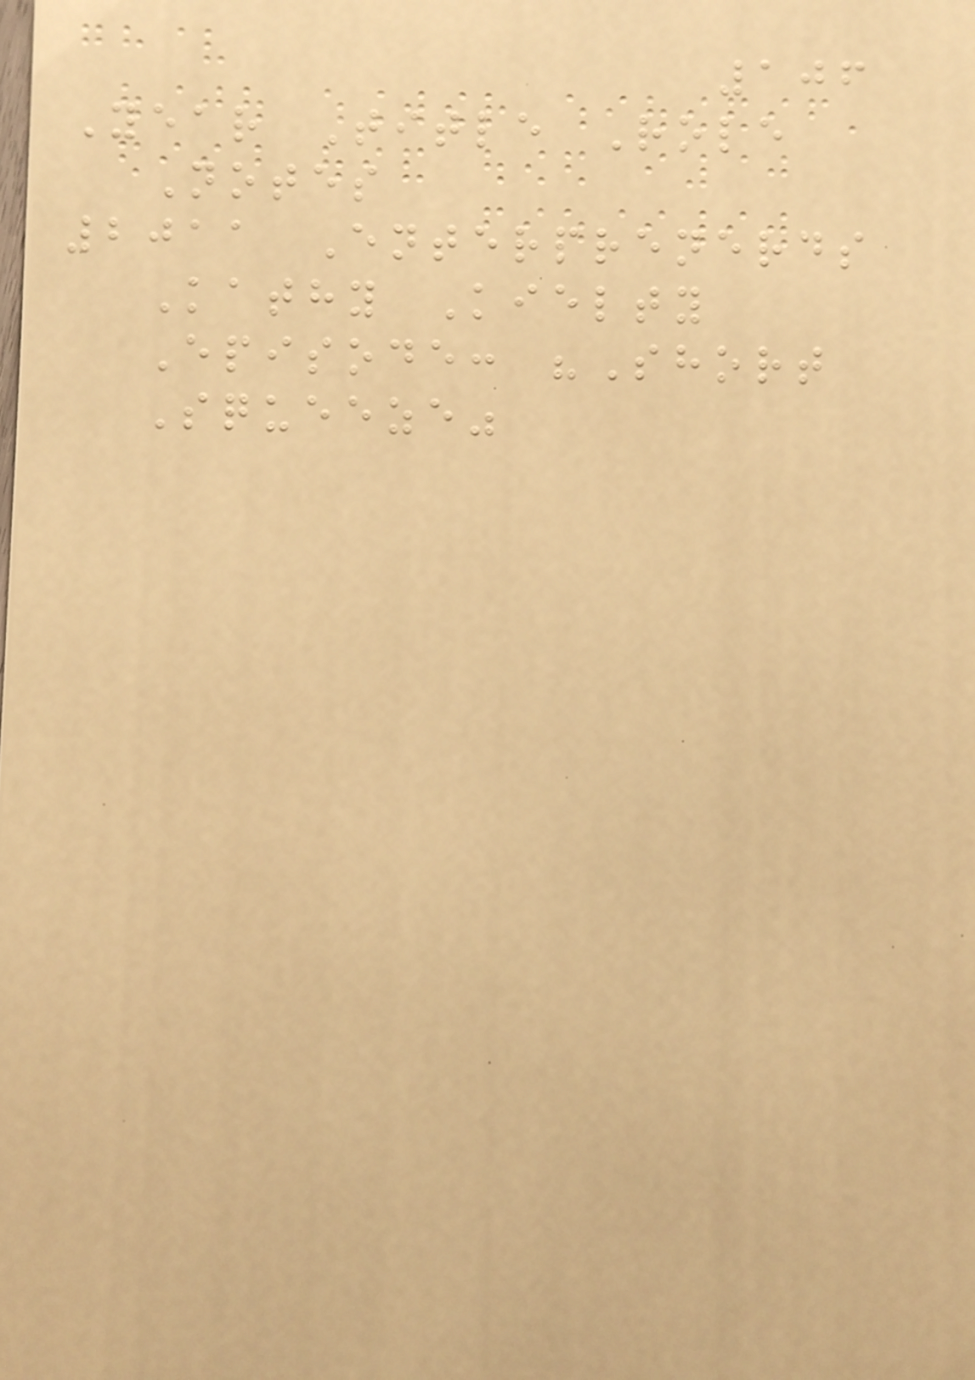106
Year Title Role
Notes
2011 Enterprenerds
Kathy Kielty
Episode: "Short
Squeeze"
